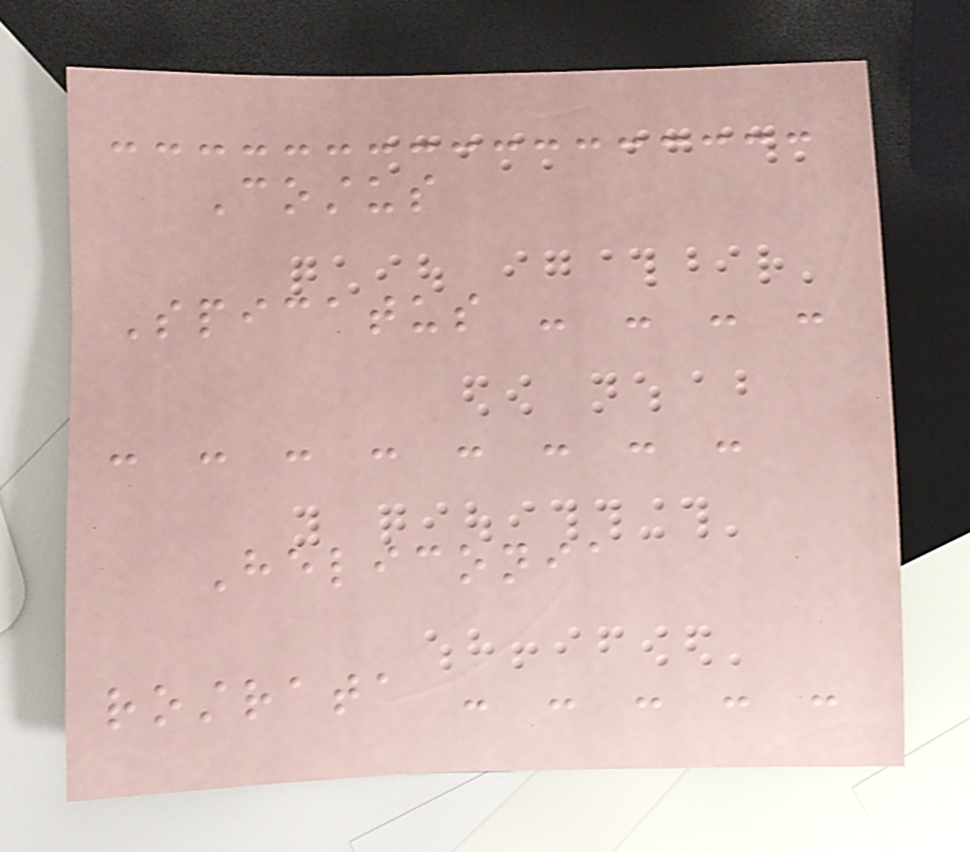Costus
Spicatus - - - -
- - - - - - - -
Heliconia
rostrata - - - - -
